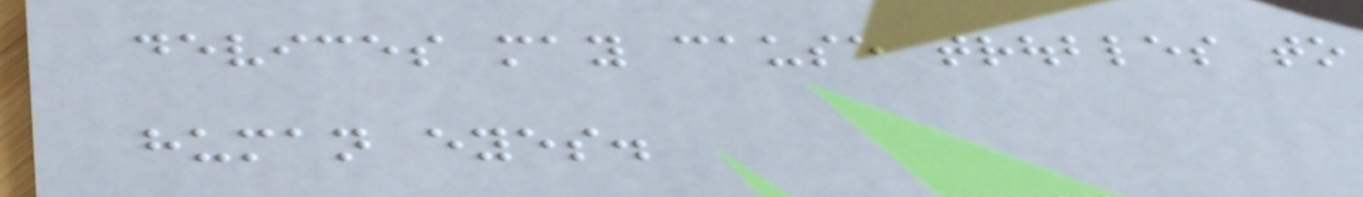devices may cause troubles to
human eyes.
